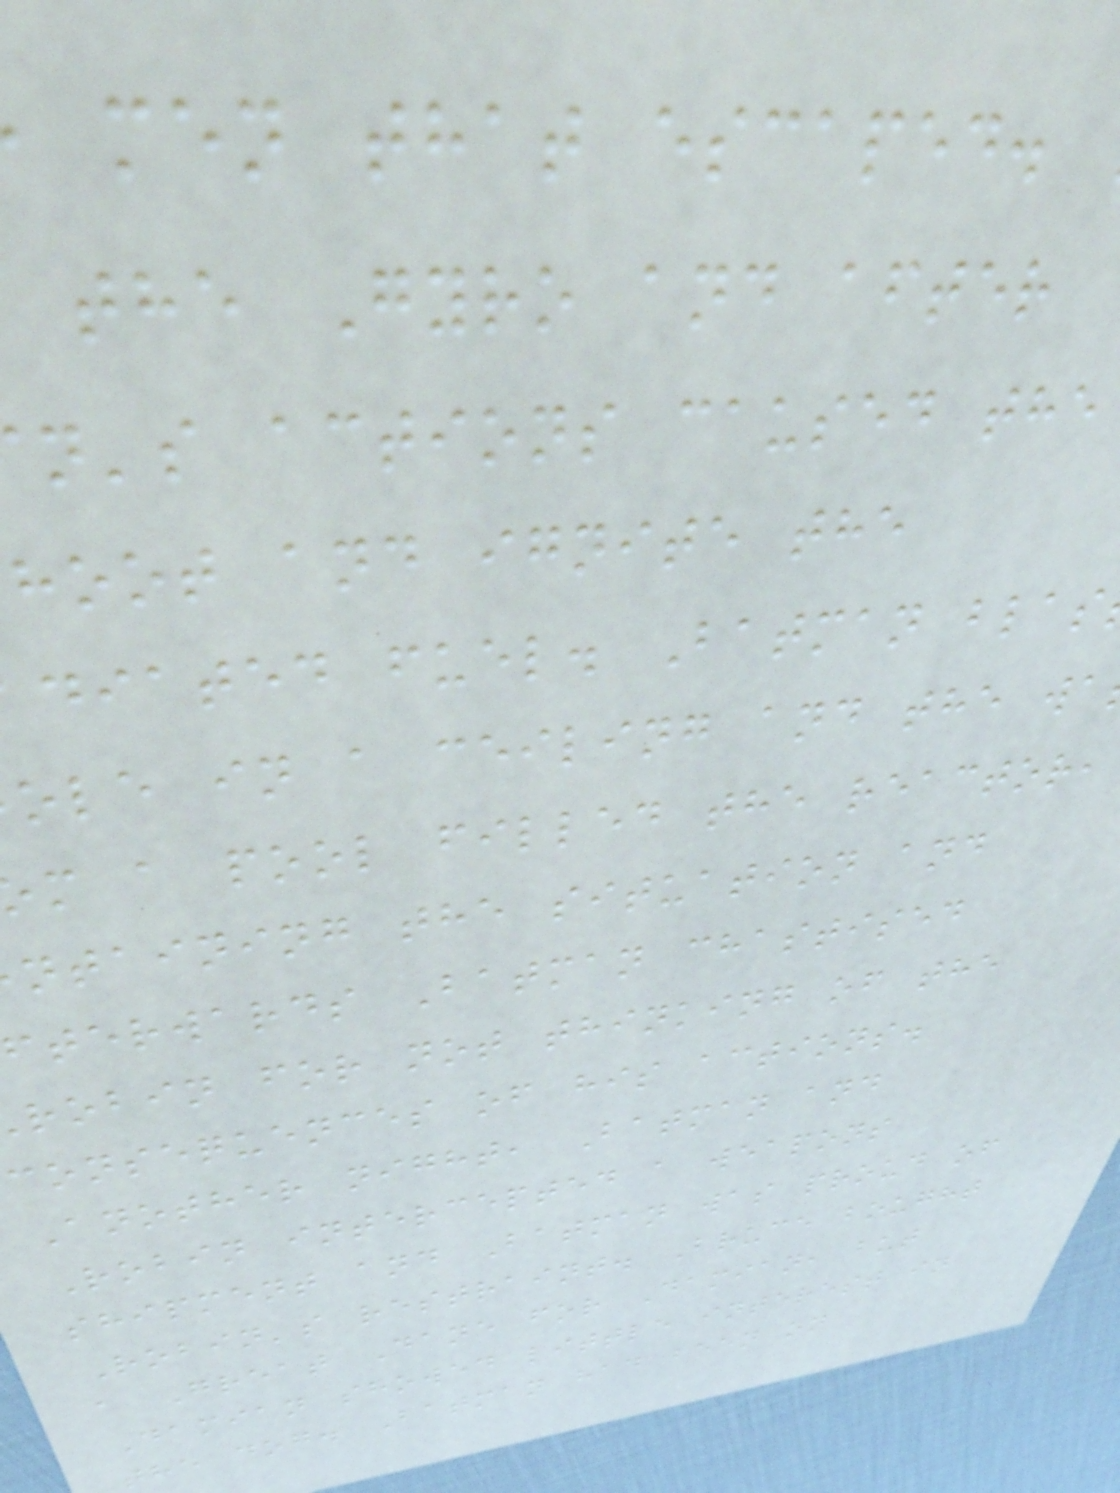men that escaped.
the Gyro and after
n's actions caused the
hoot and ignite the
diated fuel. Batman blas
ole in a ceiling and the wa
m a pool filled the reactor,
ntaining the situation and
fterwards Batman chastised
robin for not thinking of the
consequences of his actions.
Another night, Batman and
Robin intercepted a weapons
shipment and Batman was proud of
Robin's restraint. Bruce bought
a Great Dane for Damian, but
Damian showed little interest in
the dog. Batman had been on
